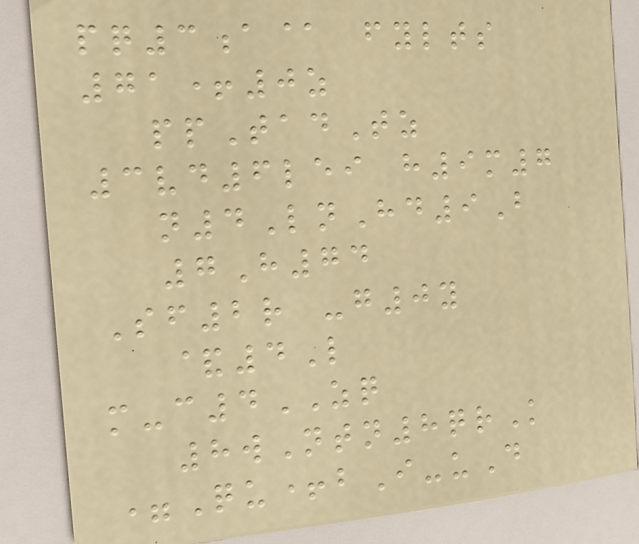pq3a@ fylts
71+0z
ppTadTz
3vd6lei h9m7
n4LnHd9B
7H74
Sf2r -g0y
&4L
m-c4ZQ
8wNtn8qrK
=Qu+bI-uD
